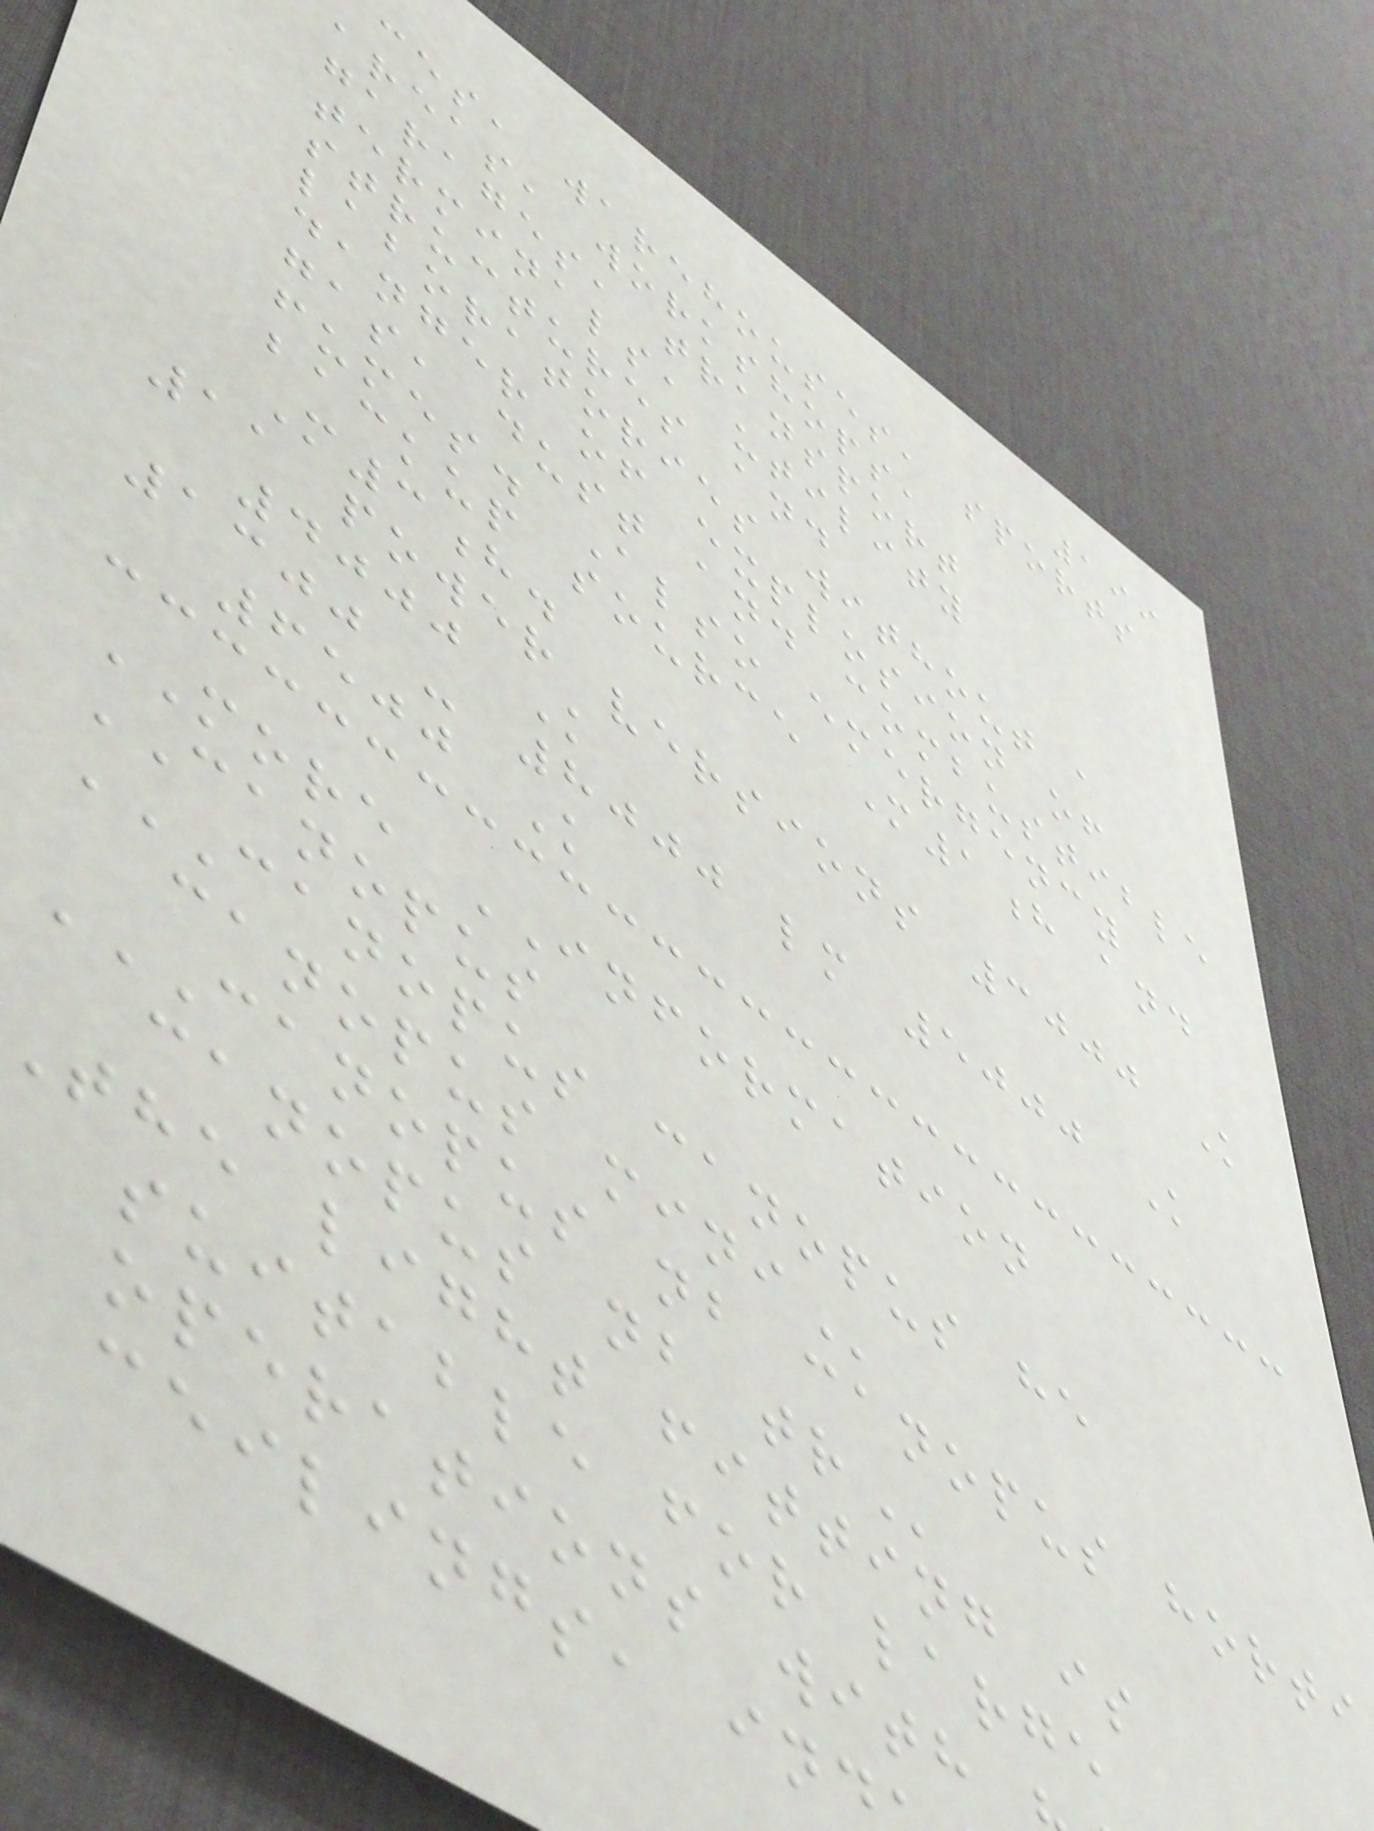199
ces, warehouses, sports
areas, workshops,
garages, transport
terminals, utility
structures and
laboratories without a
danger of explosion of
gas, dust and combustible
fumes. Also emergency
backup source M1h and
M3h.
11 power versions 3000 K
4000 K
1300 - 8000 lm 5000 K
6500 K
MORE INFORMATION
CANOPUS
CANOPUS CANOPUS HE
canopus
CANOPUS NB CANOPUS HORTI
canopus nb
the light fitting is
suitable for large
operations with
ceilings, in
